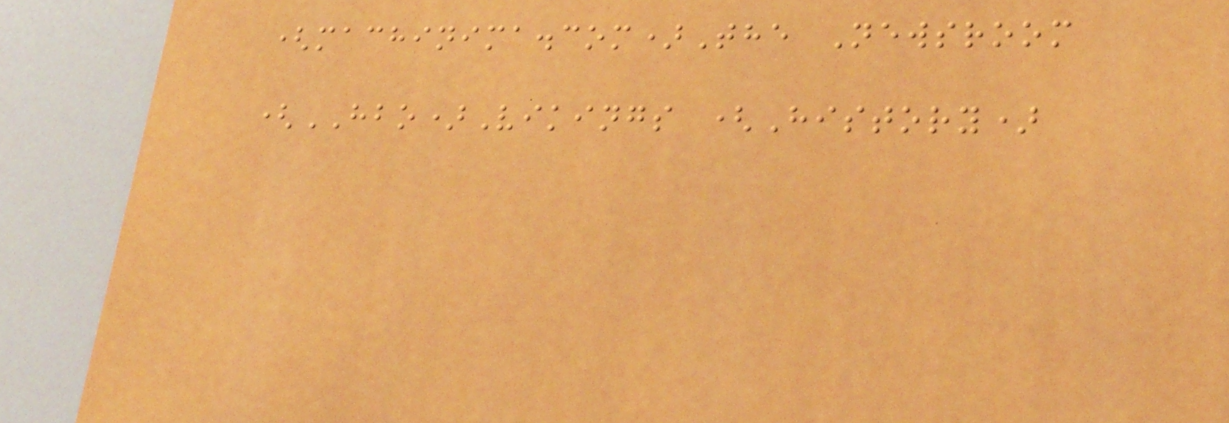(machinima.com)The Newsroom
(HBO)Vikings (History)
